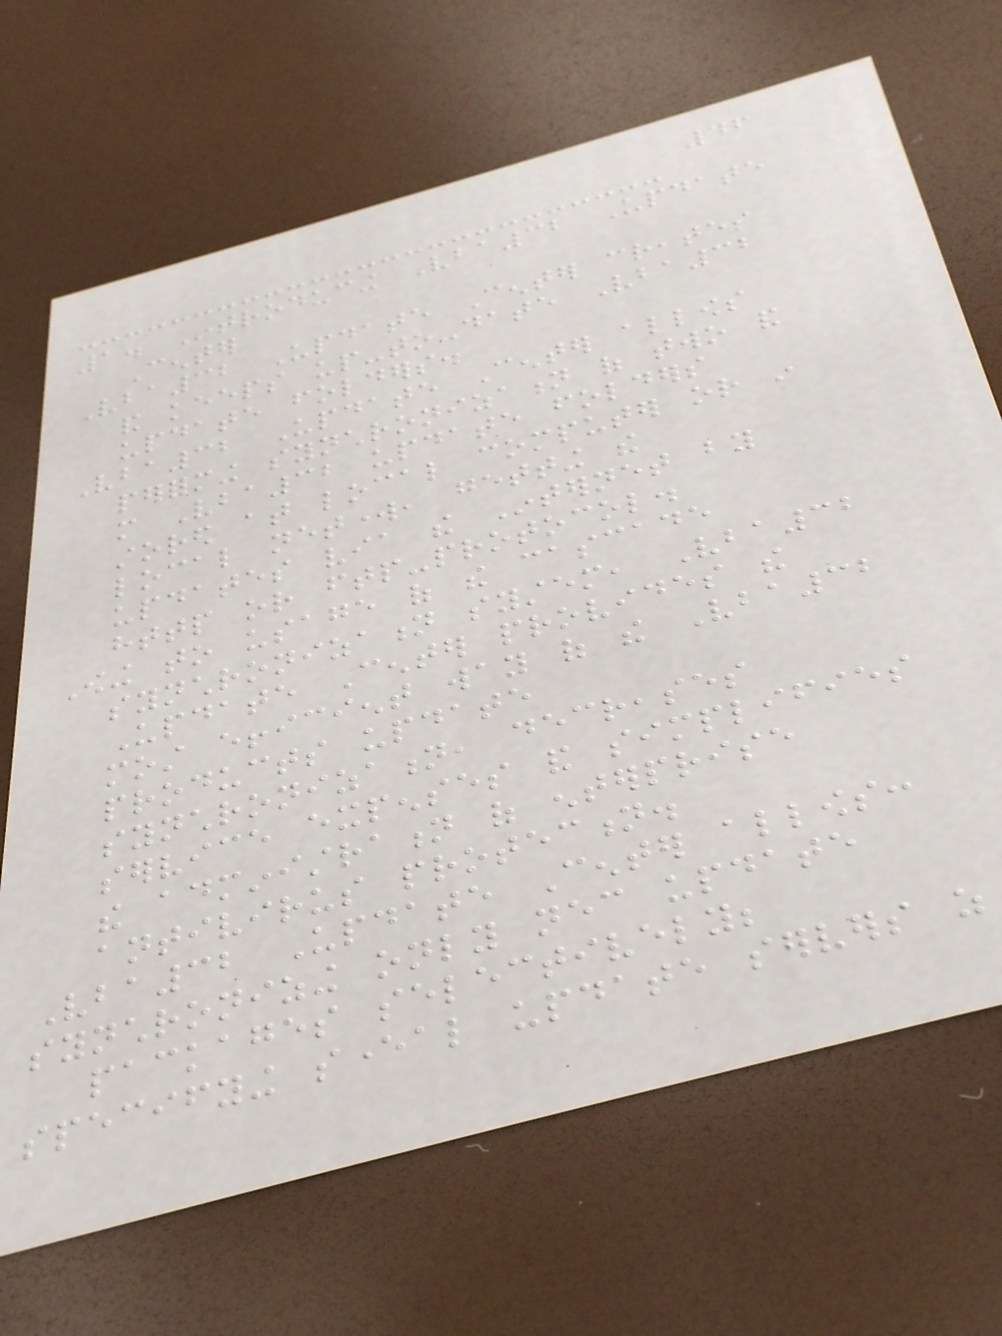46
1. Introducing Vba32 Update
Center
Vba32 Update Center creates
and keeps up-to-date Vba32
update folders.
Vba32 Update Center allows
performing synchronization of two and
more Vba32 update folders
stored at local computer or in
local network, getting the
updates via the Internet by
http or ftp-protocol.
Owing to usage of the cascade
synchronization system, Vba32
Update Center provides the
most efficient way of the Vba32
products update
synchronization, decreases
service expenses and simplifies
the administration of enterprise
antivirus protection.
Vba32 Update Center allows:
synchronizing only necessary update
packages selectively;
specifying several update servers as
